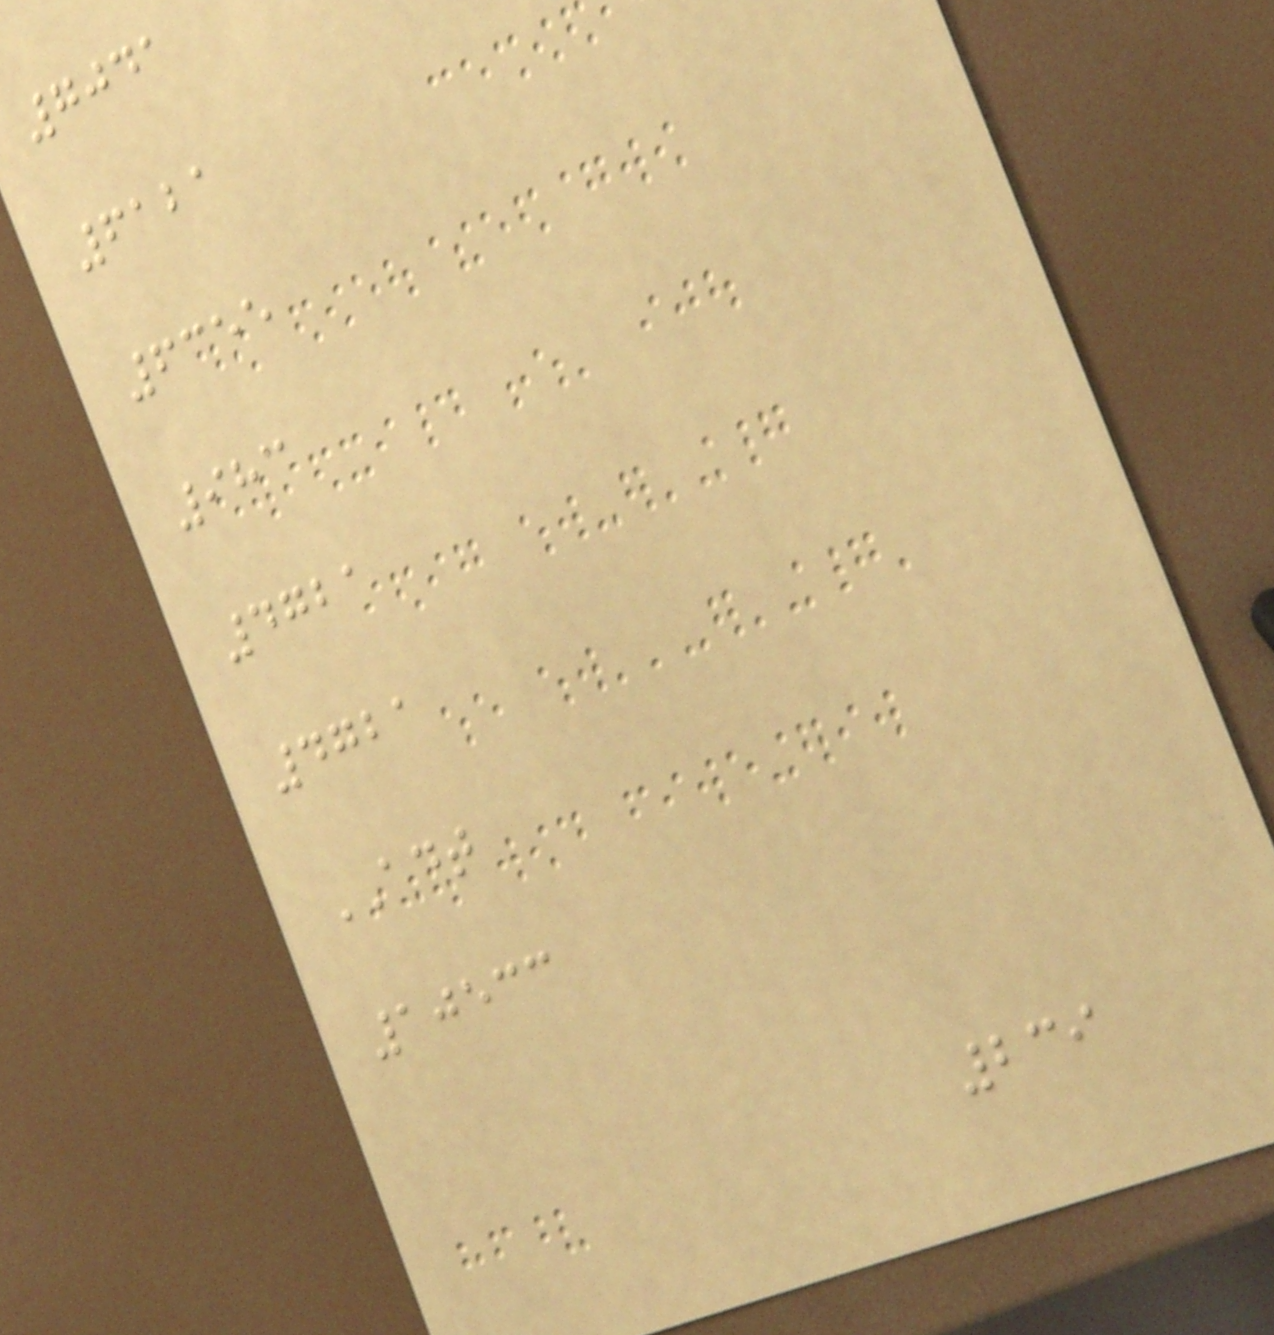7041
6121
6355
983
4721
4721
ADT
10533
239
